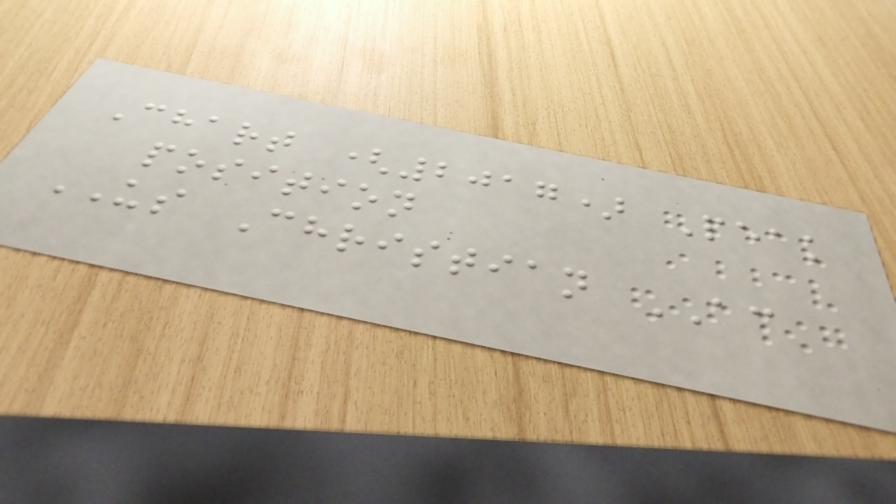Chart (2017) Peak
position
US Christian AC
